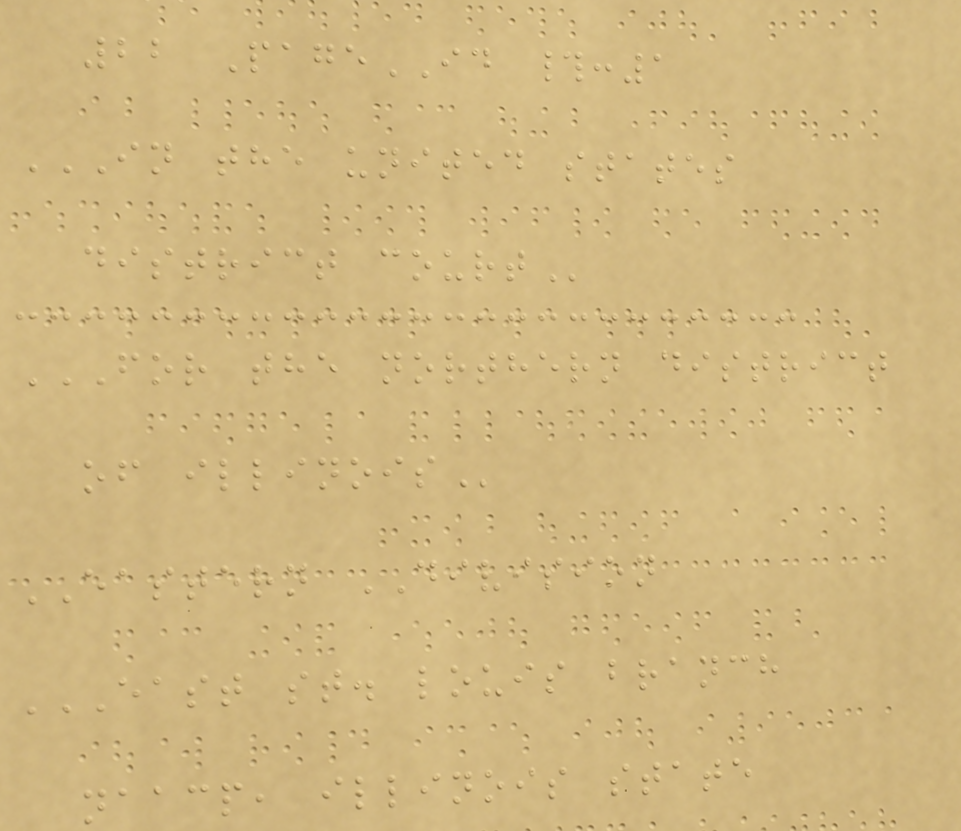22 PageID #:1
IN THE UNITED STATES
DISTRICT COURT
FOR THE NORTHERN DISTRICT
OF ILLINOIS
EASTERN DIVISION
EAST ST. LOUIS BRANCH
NAACP, ILLINOIS STATE
